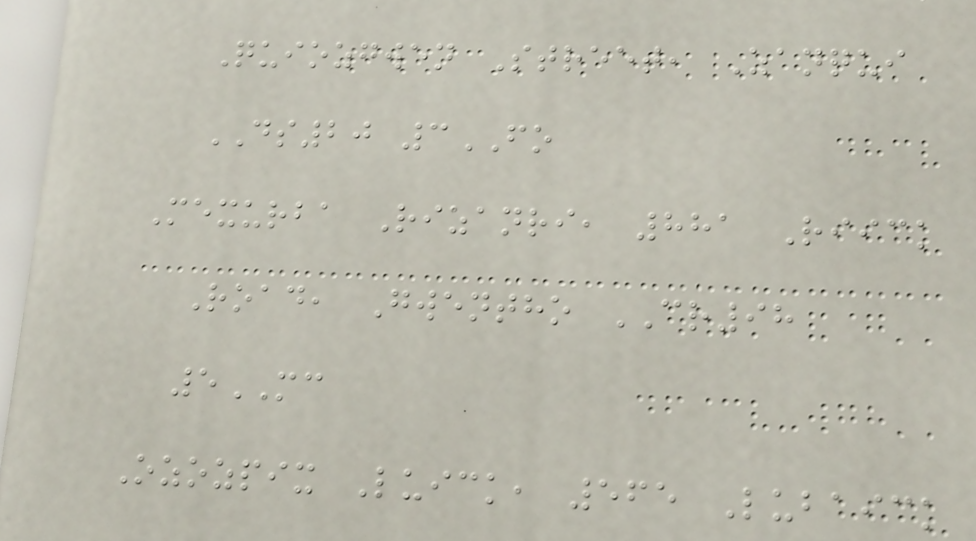Quiozgwen Street, Zanqui
DS20 3FO
Mexurba Rizanri, 881 Riick
Road, Gwentho CR98
5MC
Ozozpix Luick, 565 Lubaick
